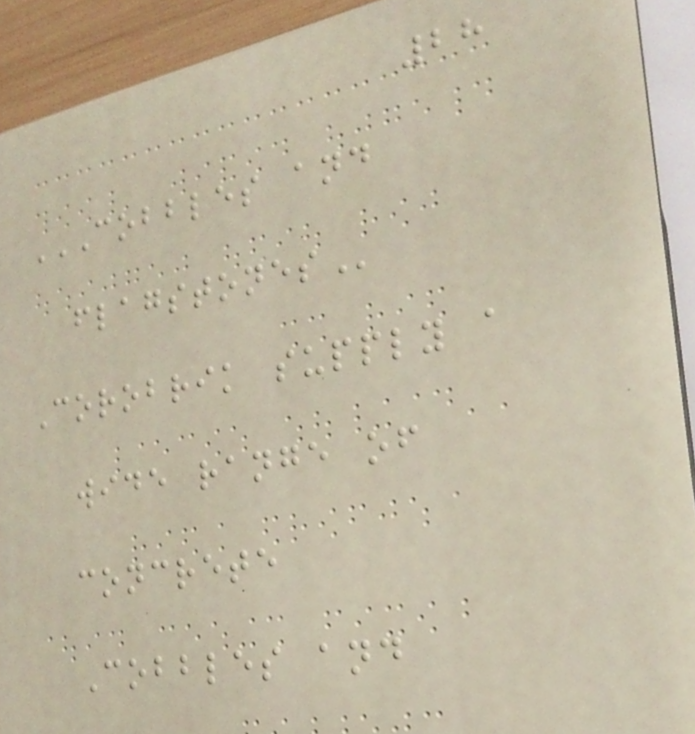28
COBBLES AND
FLAGSTONES
Corobrik supply a
wide range of
concrete
Cobbles and
